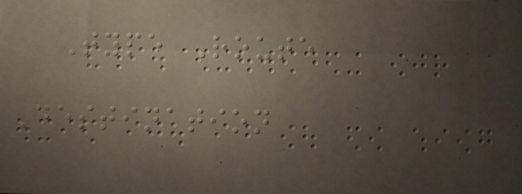Type Route
Destination
